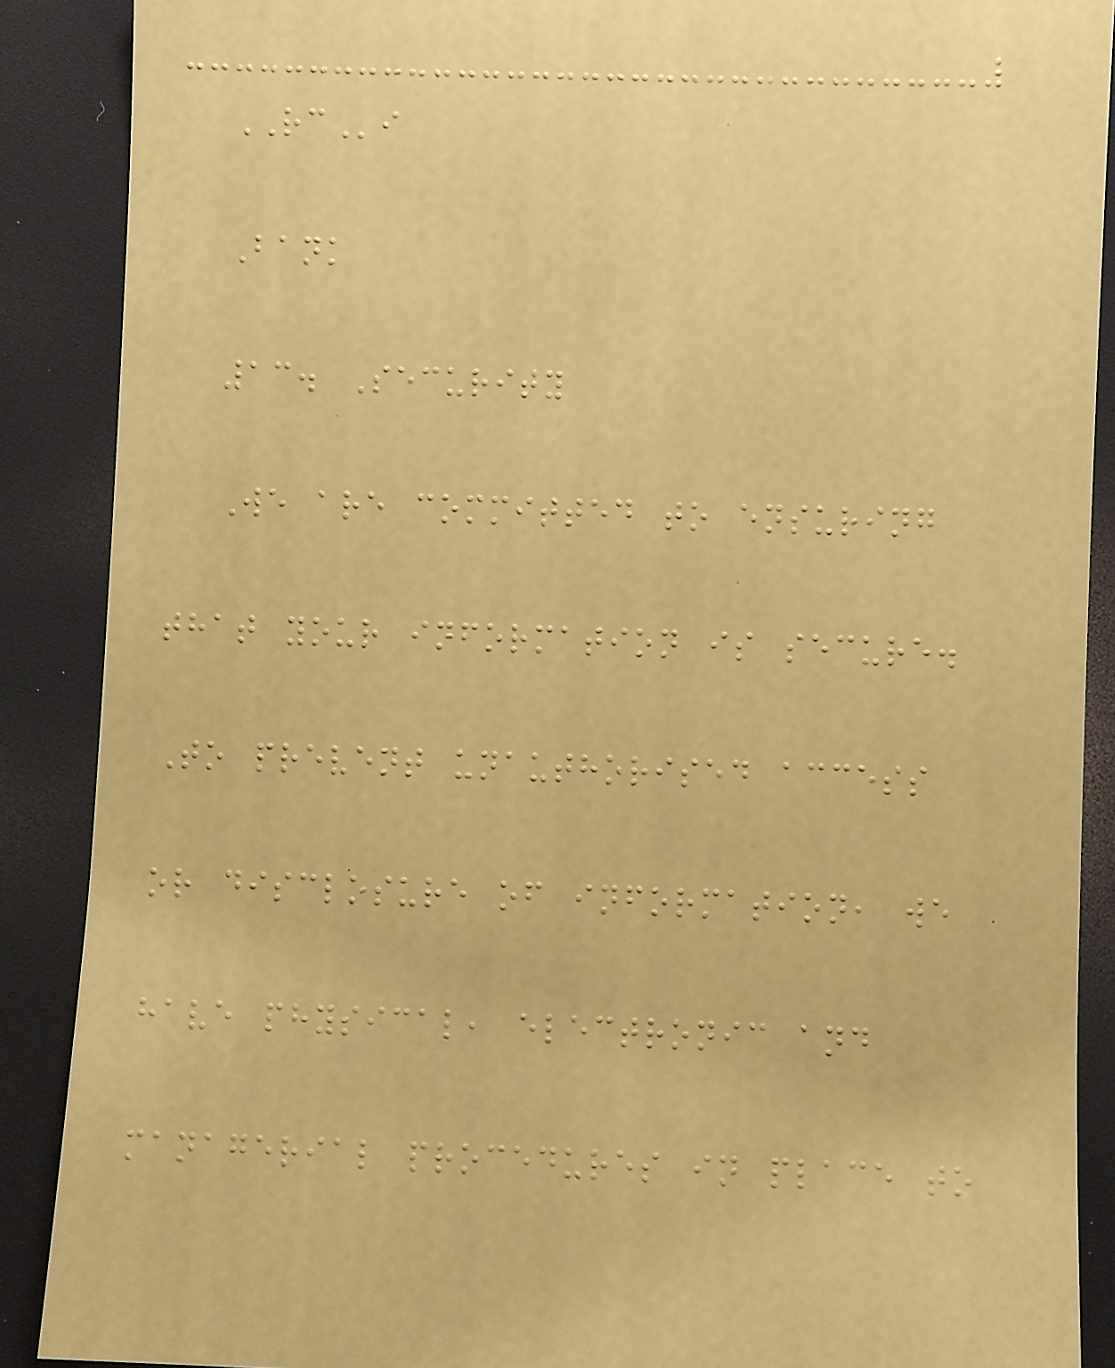RCi
Bank
13. Security
We are committed to ensuring
that your information is secure.
To prevent unauthorised access
or disclosure of information, we
have physical, electronic and
managerial procedures in place to
